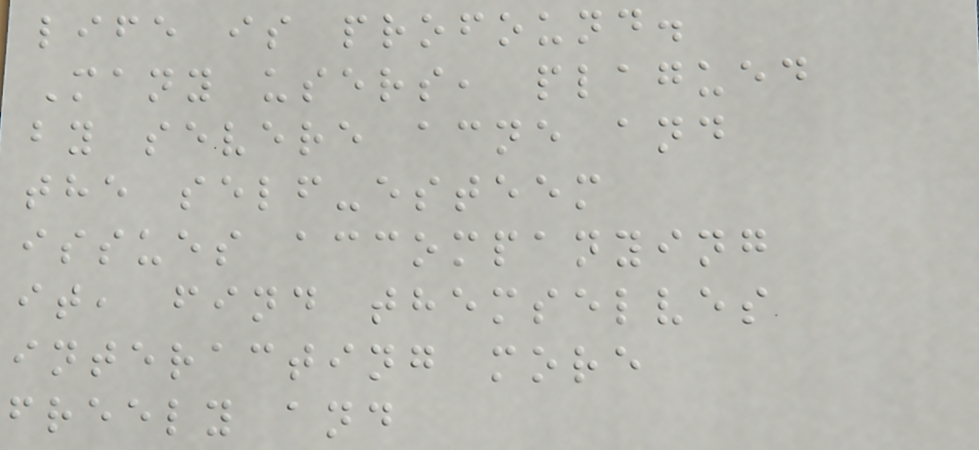life is profound.
Many users, plagued
by severe acne and
the self-esteem
issues accompanying
it, find themselves
interacting more
freely and
